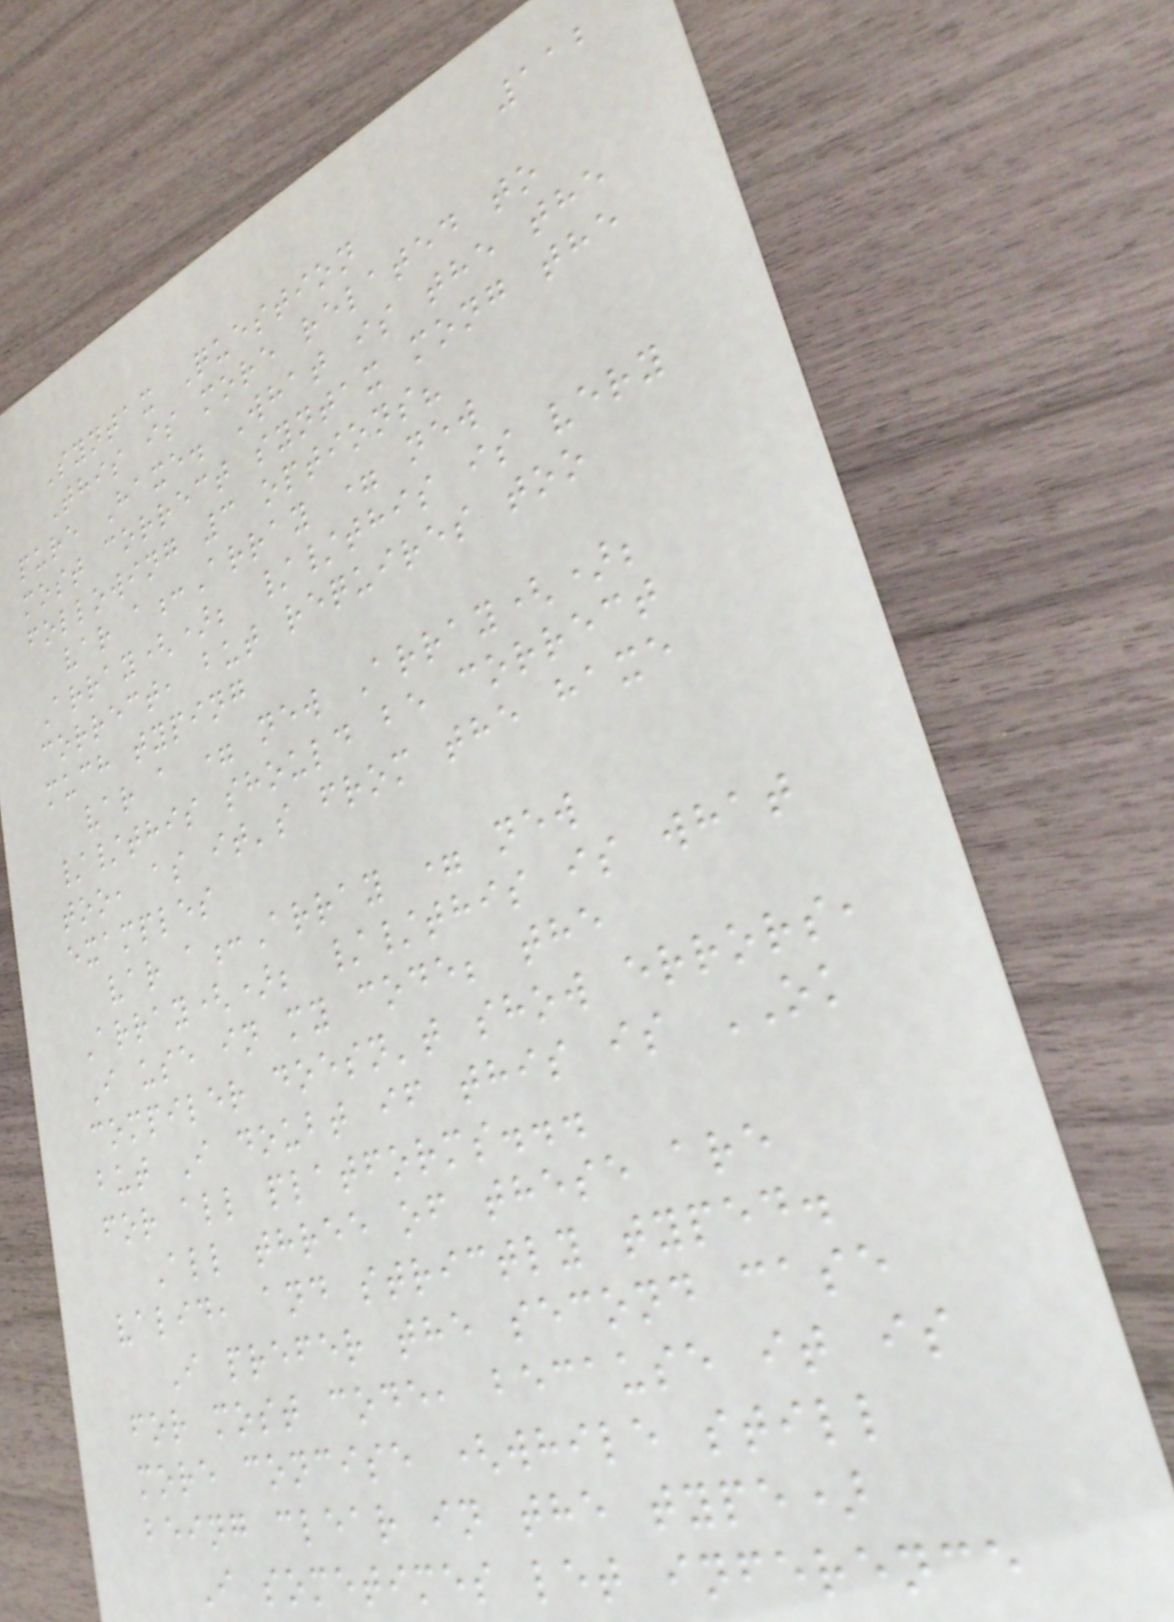112
Syntax Question
This is more related to
pure Haxe. What is the the
most correct syntax mong the
following 3 options?
var a:Array = new
Array(); //this is very
correct, but requires too
much typing
var a = new Array();
//this should be correct
too, as it's from the haxe
examples
var a:Array = new
Array(); //this is what
I use in my code; the
compiler doesn't show errors,
but I doubt if this is OK
for all platforms...
All three of these are
valid, and strictly typed.
I prefer the second case
for most code, because it is
more concise (while still
being clear in the type)
I sometimes let inference
